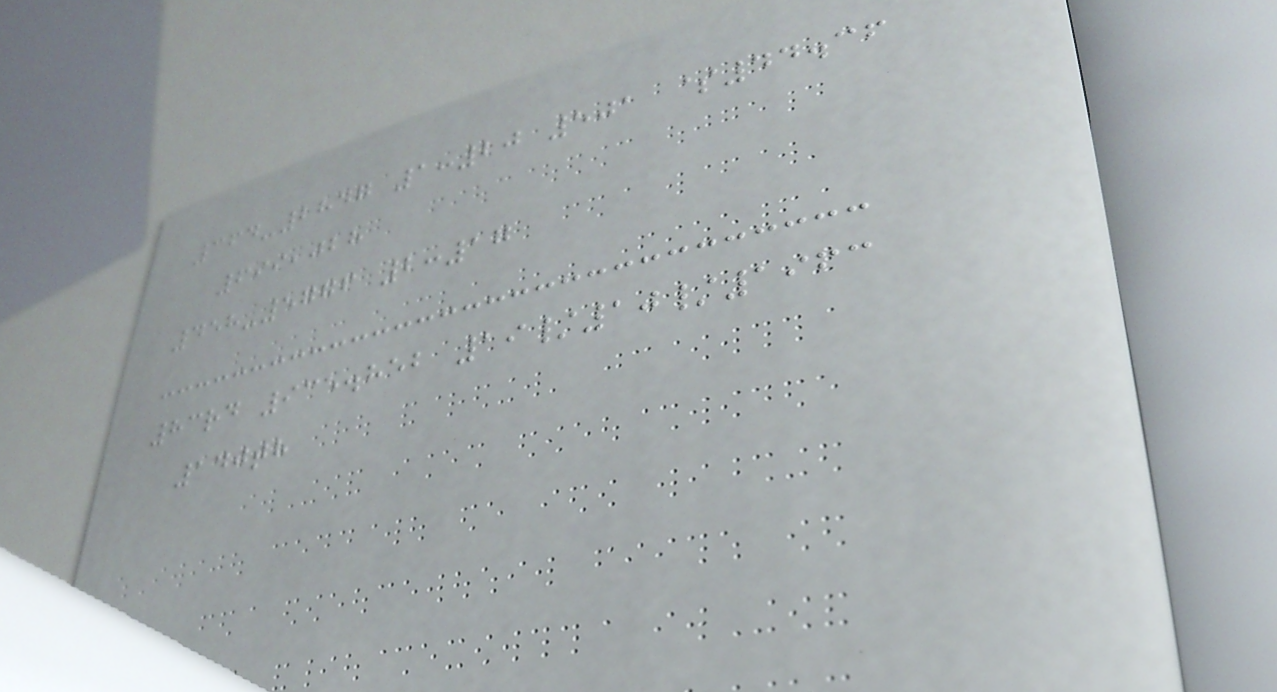364-2847 1:20 501 $44.36
699,028
458-5776 2:17
83rd 935.852 19/10/1963
140th
